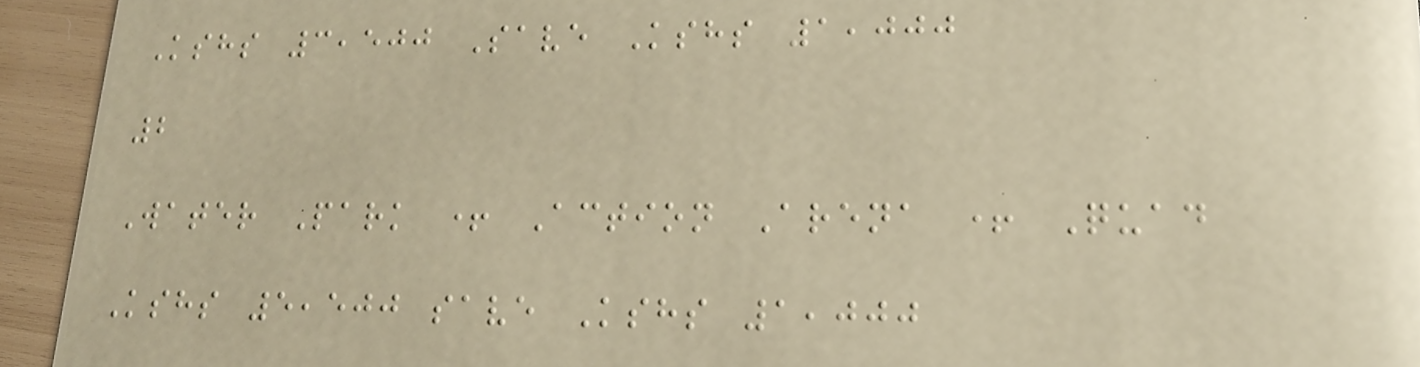Kshs 3,500 Save Kshs 1,000
2
Water Park + Action Arena + Quad
Kshs 5,500 save Kshs 1,000
